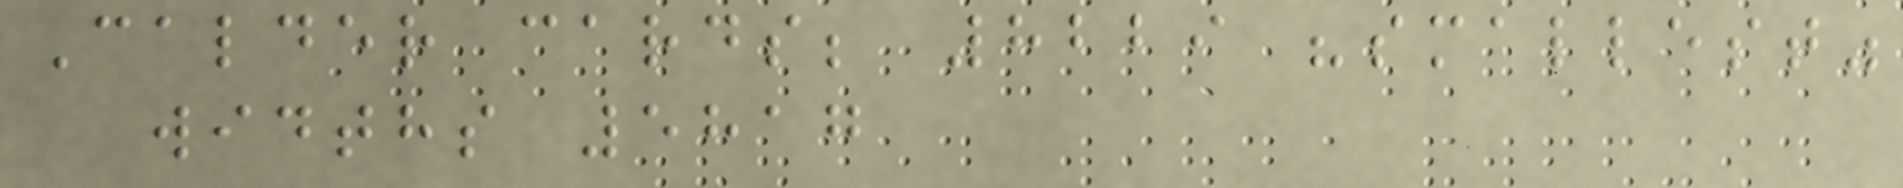Calder cards; 8229 "smallest"
widths 5817
